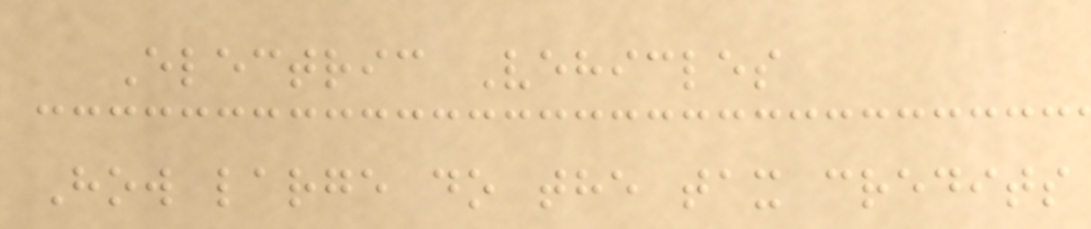Electric Vehicles
How large do the tax credits
